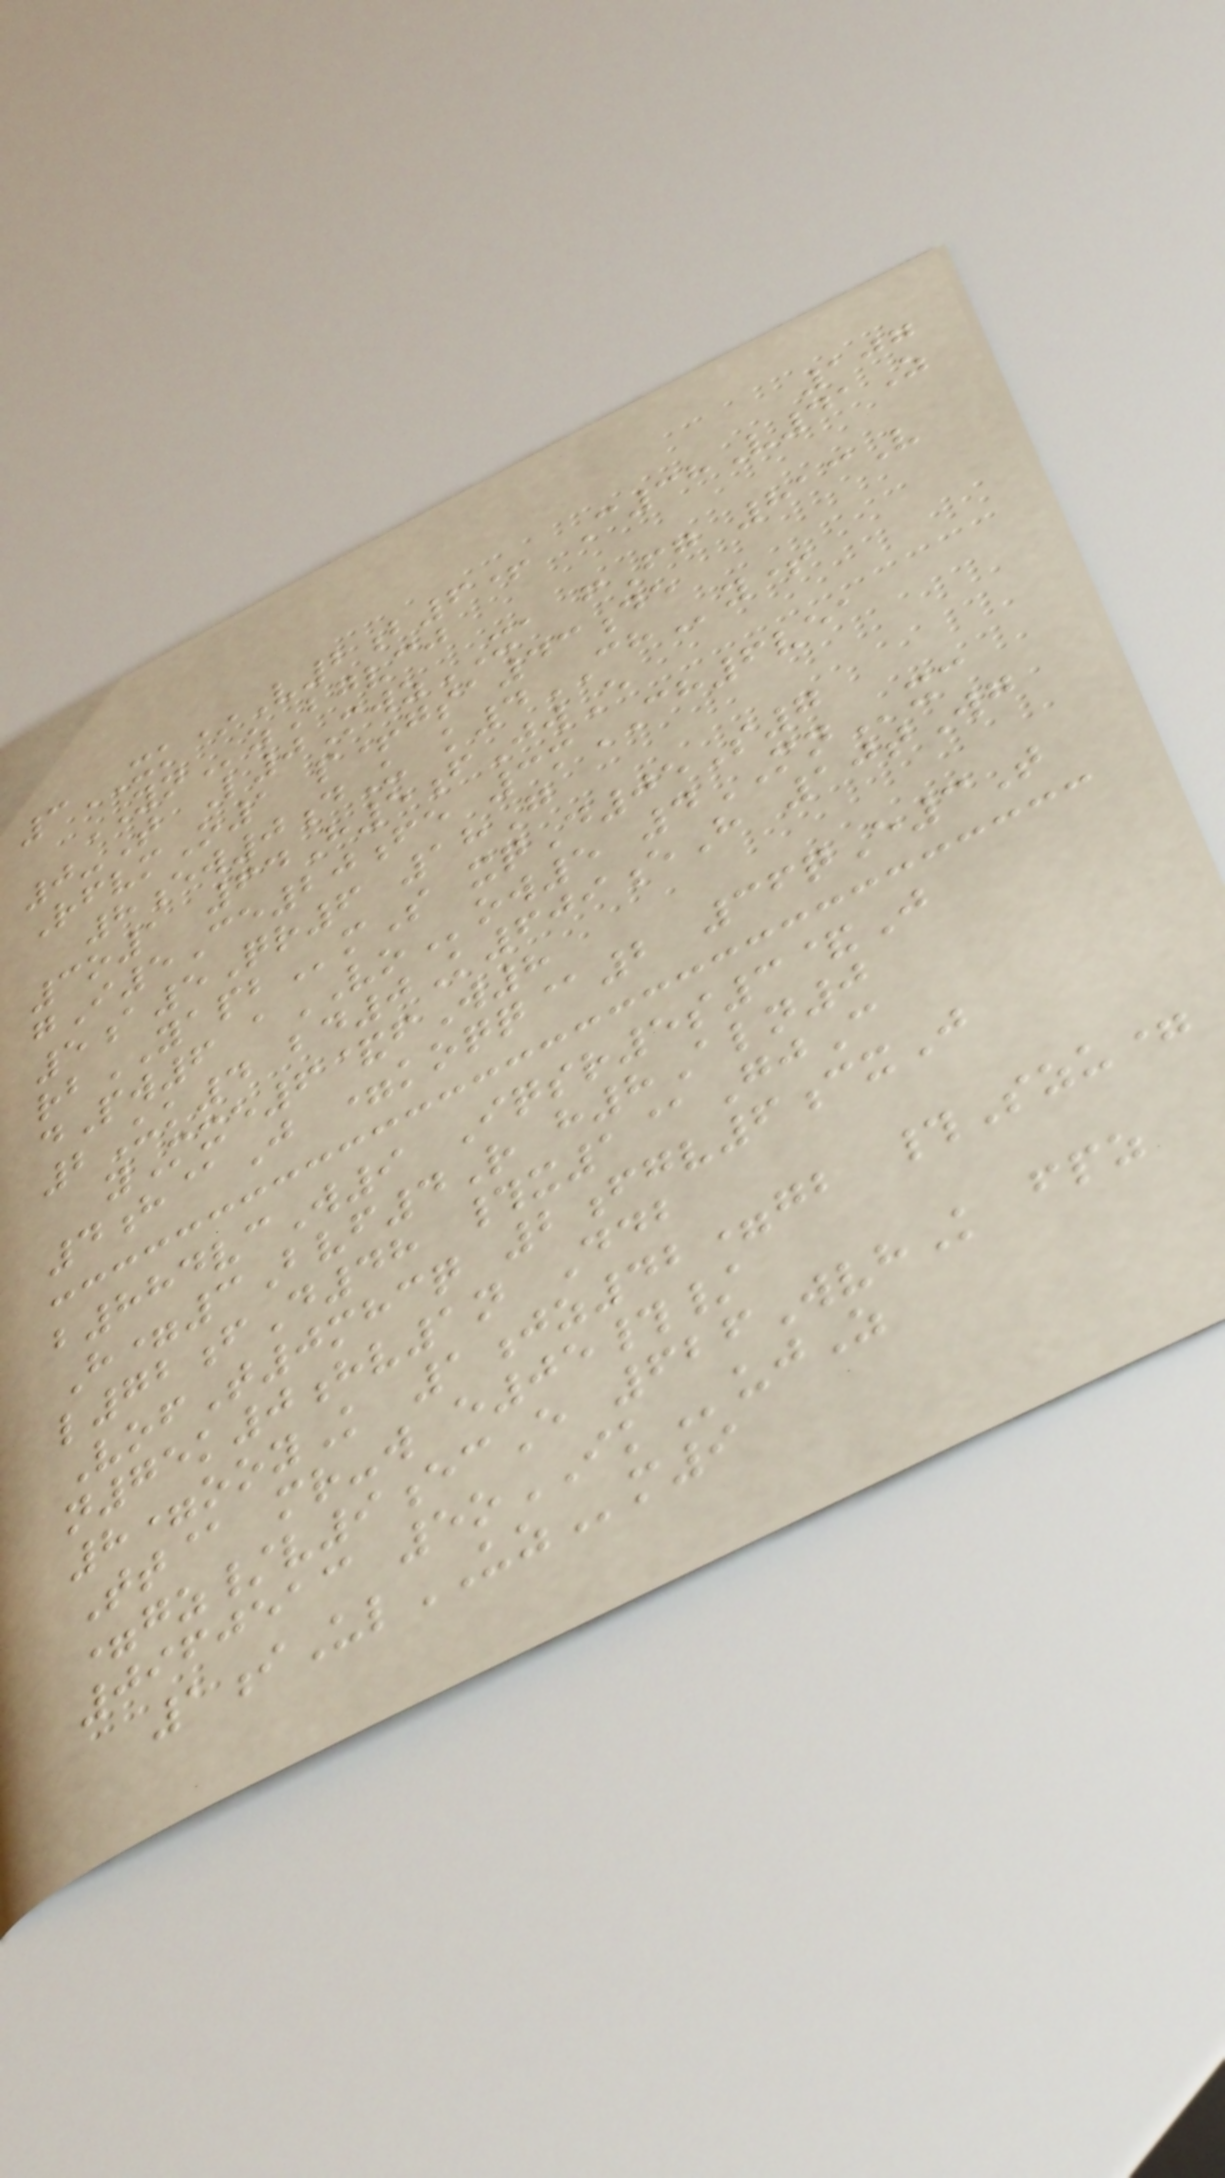107
3XK*V2b6+ C38V41Z
YNzBgvcj
0-T L0MwzXA fFg 813V
RfvmO1 p+gsa43de
8ew0dU k4CHy+
3o1 64H5fJwE
gI5Ce20fe 3mCH6vea
5a5Qr6 18G
rbYAPBmS xqD05S7
dPw6 aVOow5 4MNxc
2Uk4 bd0K609eH 10tWg
yMxe6&fW8
4h@J =koqq@2 36qE3T
b884vcW9 Iqsr5s3&J
H=3Bvf4R h8Aln0
l72fD48 #x1@GjC
VofT0mhcq 2fgv6cxJ
n75k0hv1n Ddb
8=ooyK 1jz42=gb #Szu=
Tt@ mr-w e05#/
=gz/v9ecE 626WvhK fpz
0960513 5oIKujZ
1iUlUZm9
